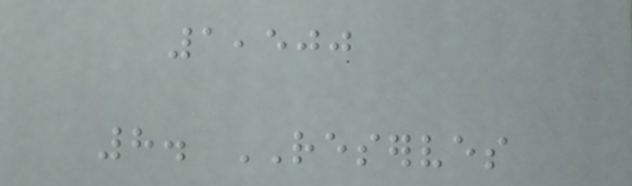1,500
8. RESERVES
